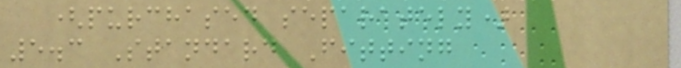(purchased separately)
5.3 Standard Fitting
